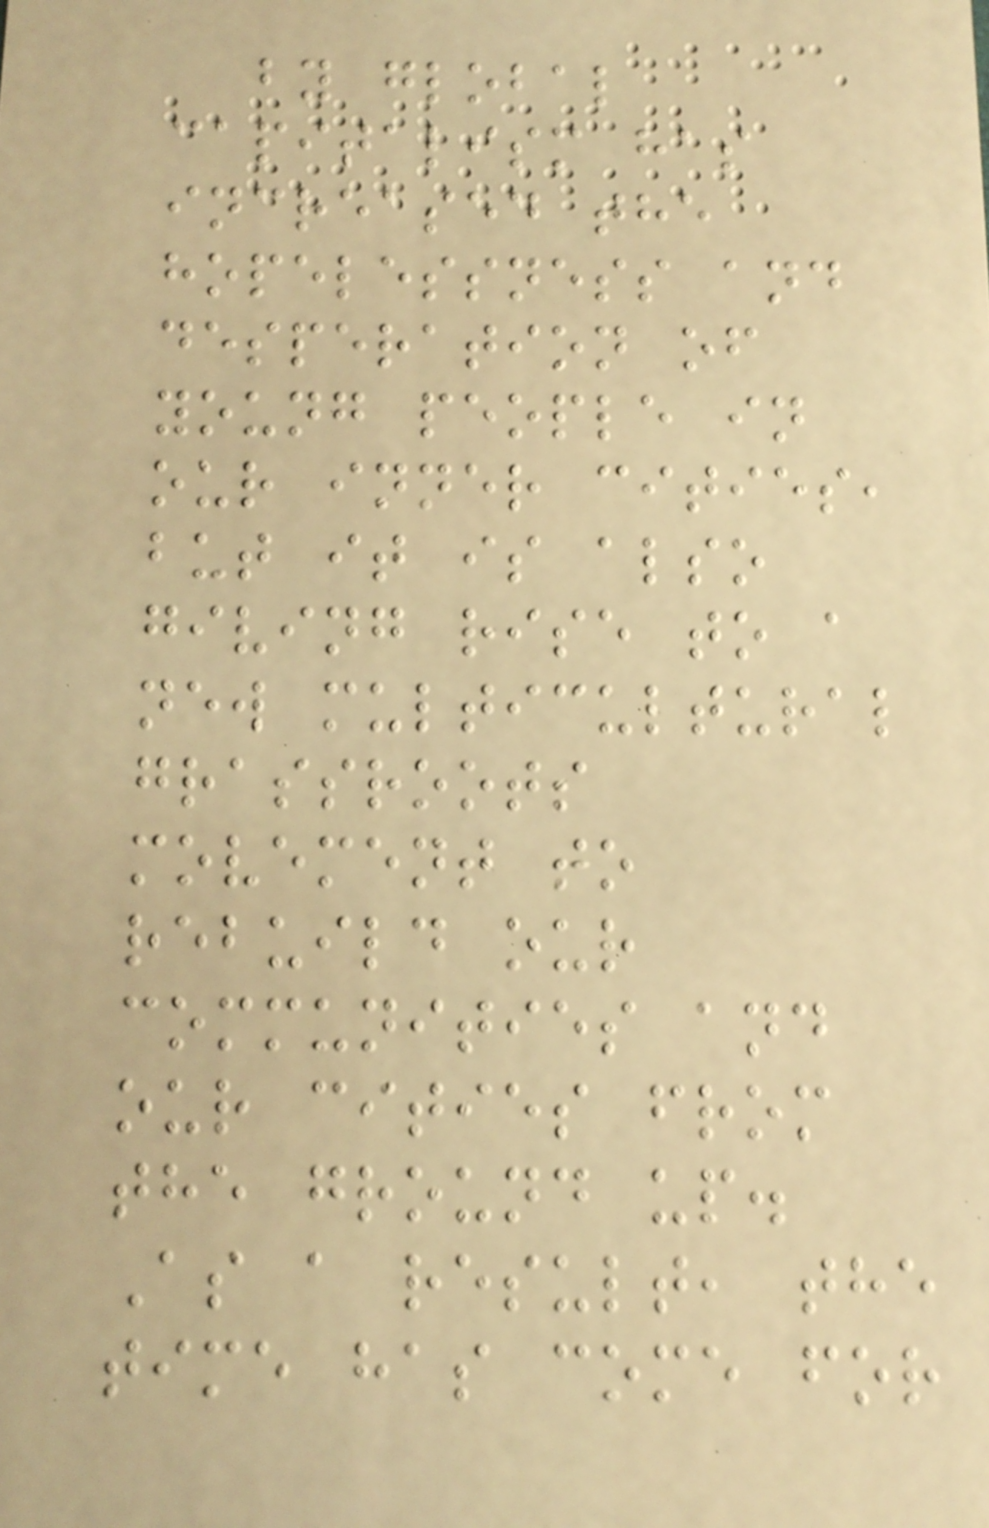by global
capitalism has
increased the
hopelessness and
desperation of
young people in
our inner cities,
but it is also
giving rise to a
new multicultural
grassroots
movement to
rebuild our
communities and
our cities from
the ground up.
As a result, the
time has come for
